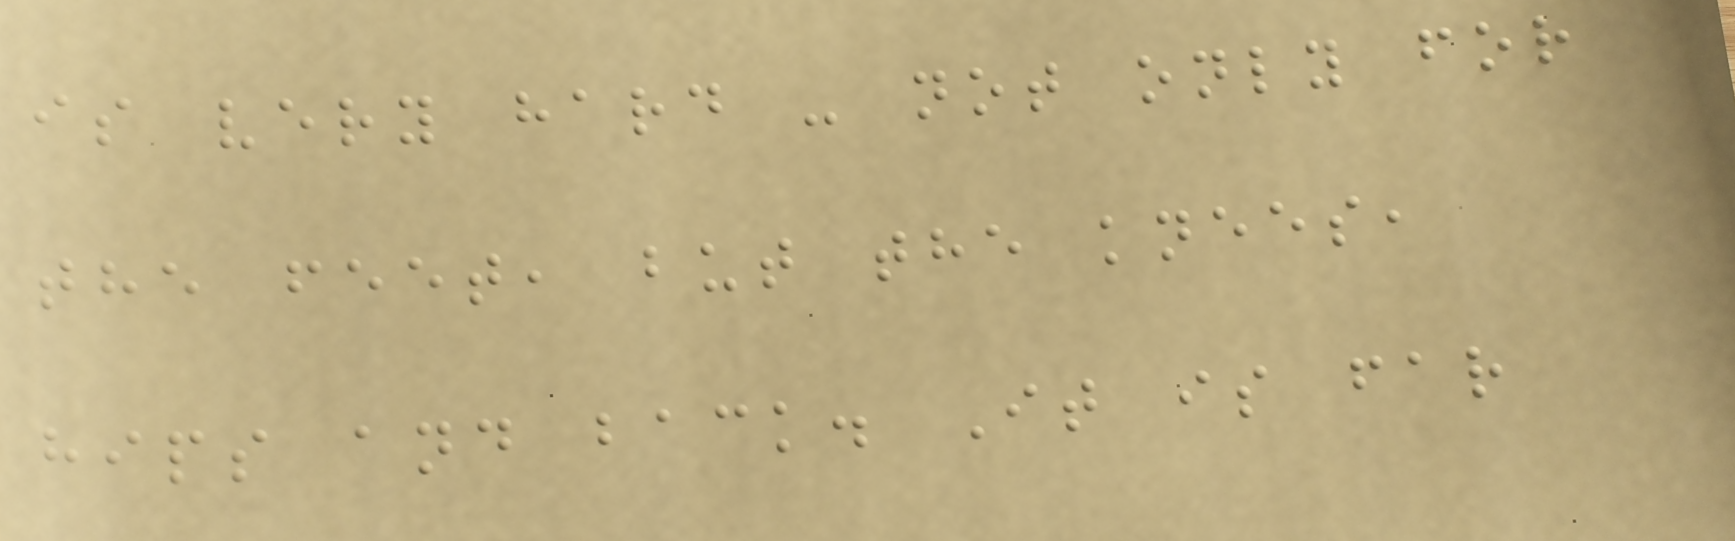is very hard - not only for
the feet, but the knees,
hips and back. It is far
